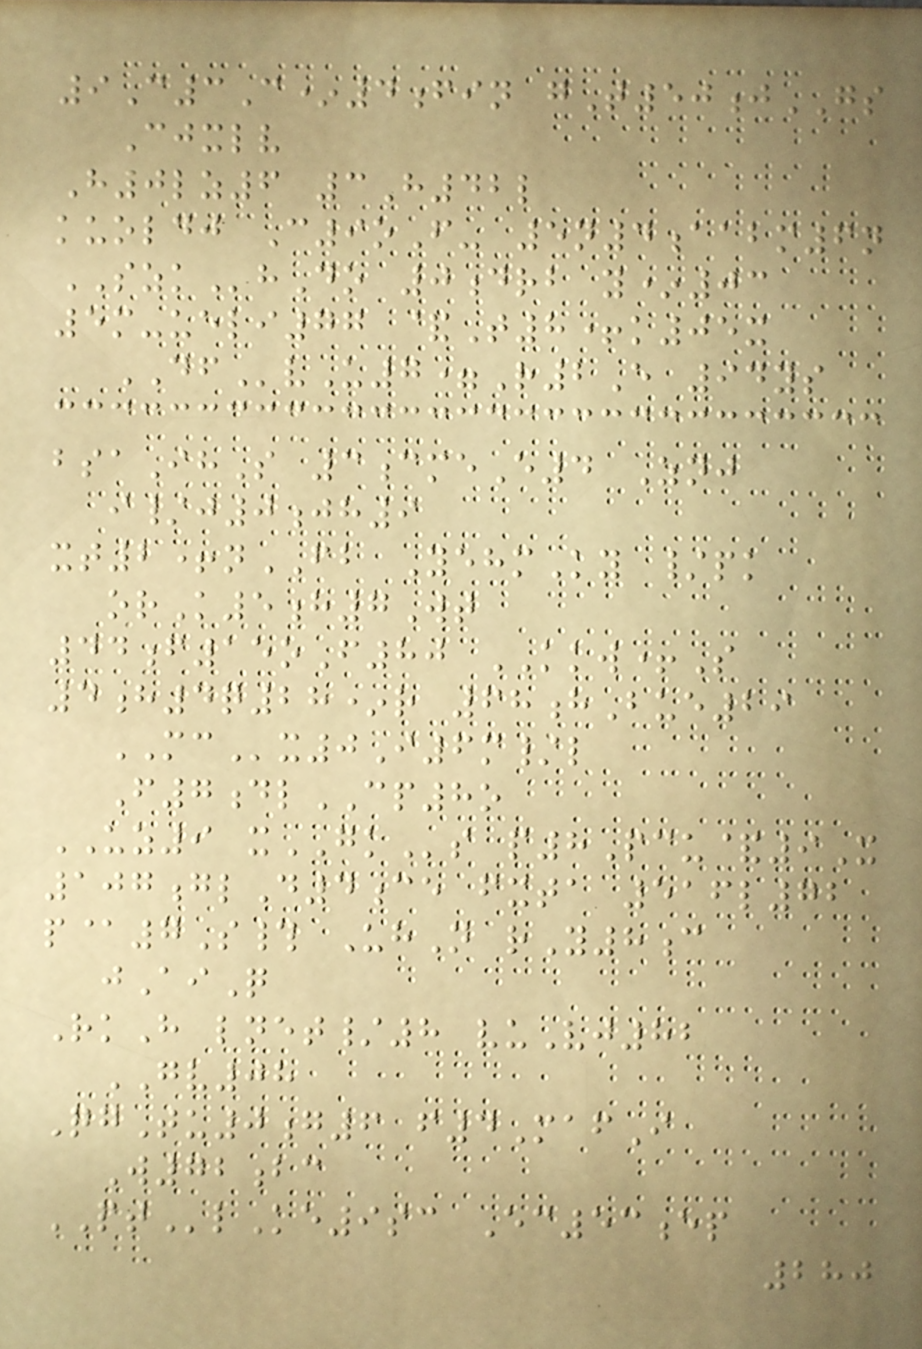9C3C*4fin gT50jGS
Cjxlv
H0lz6 3H42l
kuoldj C9oF- 5n4aabm6n
SZKhDo 0drb y*03
5m-ueli77 &T8+k05x
DFvU7=R2E 94ys
bsaIhS 3cmeE4 Znj
i/j0jh9
xt2+nFB YehmKy /pk
orK5h7Wt
44f15oF80 KKW+S
4h4q28*r 68hBue29
MCx0I6m/l
F7dlCP8o
UZ9 xGKs p8Pcu&9X
107glD4ce fxta 516l72
p@7S# UhN rY8c
jAiQ
RkH lnet/8 vuVj82
GV08
QgTu0g6 f4MafI
W72bc
PTlKe9sc Ec53ep
280
